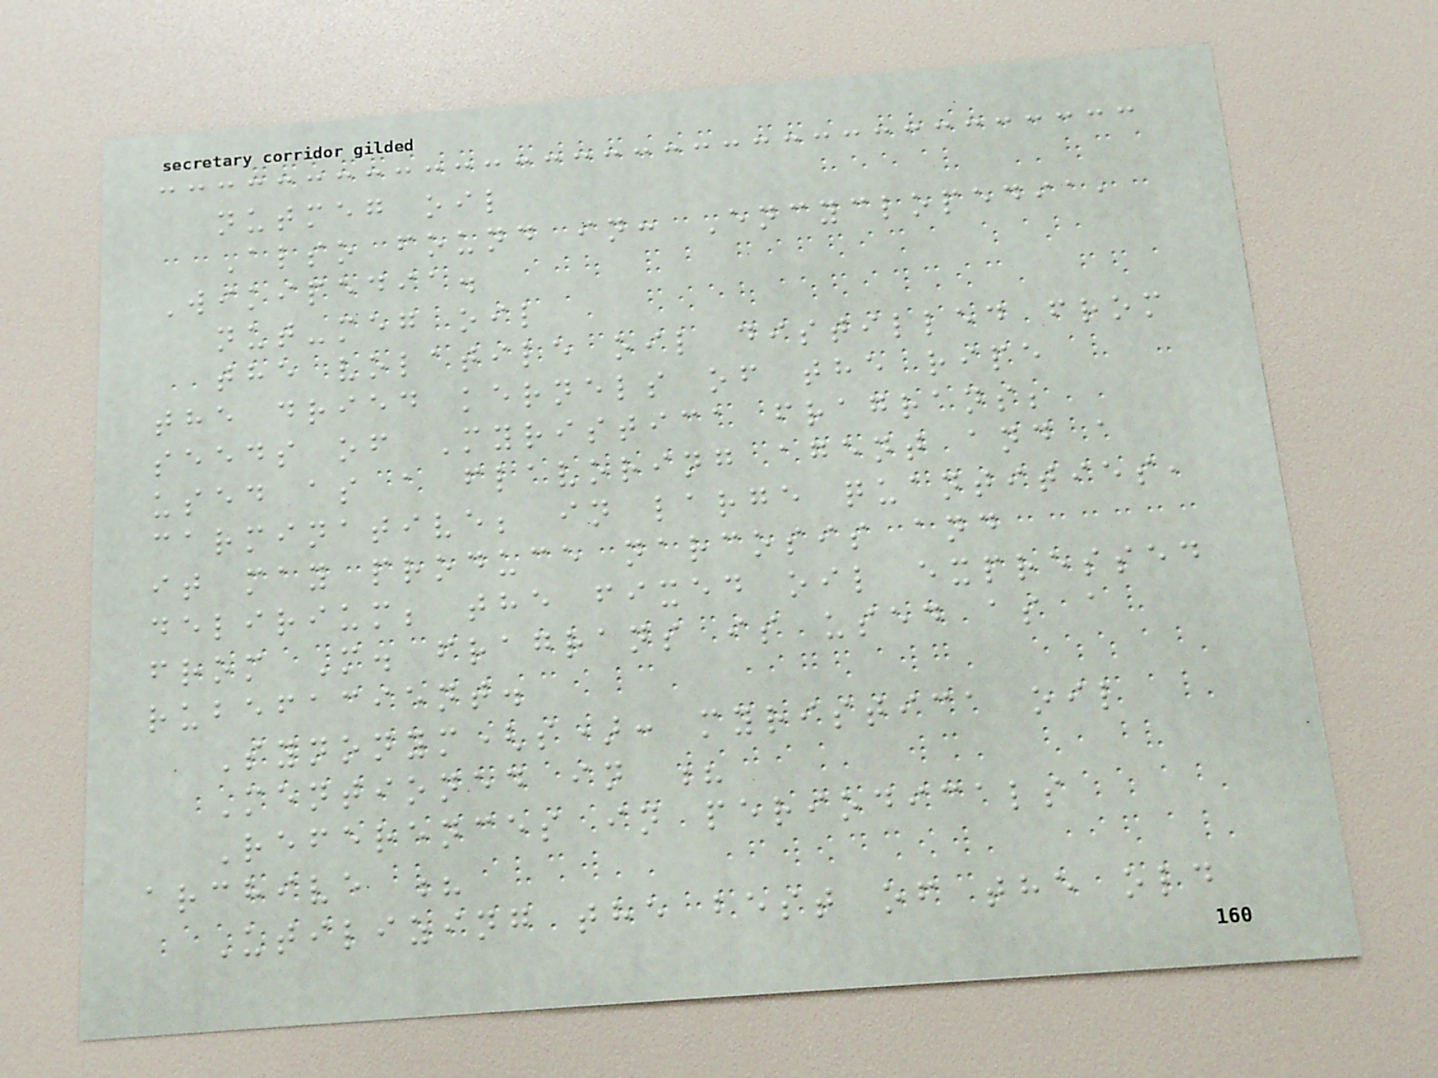nutmeg oil
Also found in: Encyclopedia,
Wikipedia.
nut-meg oil
the volatile oil distilled from
the dried kernels of the ripe
seeds of Myristica fragrans;
used as a flavoring agent and a
carminative; in large quantities,
it may produce narcosis and
delirium; the fixed oil expressed
from M. fragrans is used as a
rubefacient.
Synonym(s): myristica oil
Mentioned in ?
References in periodicals
archive ?
Utilizing the best of the old
